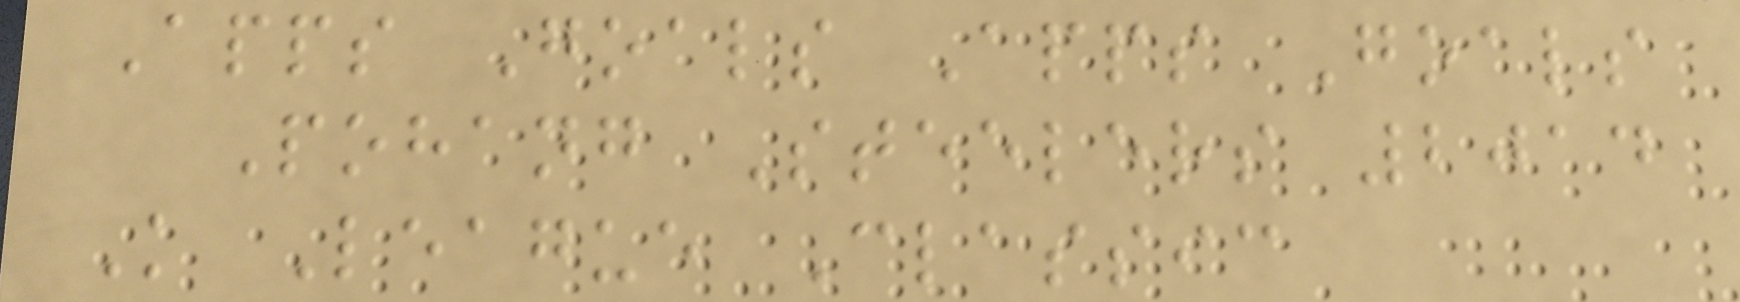Apps Goals Apps Goals
Pohang Steelers 2014
K League Classic
